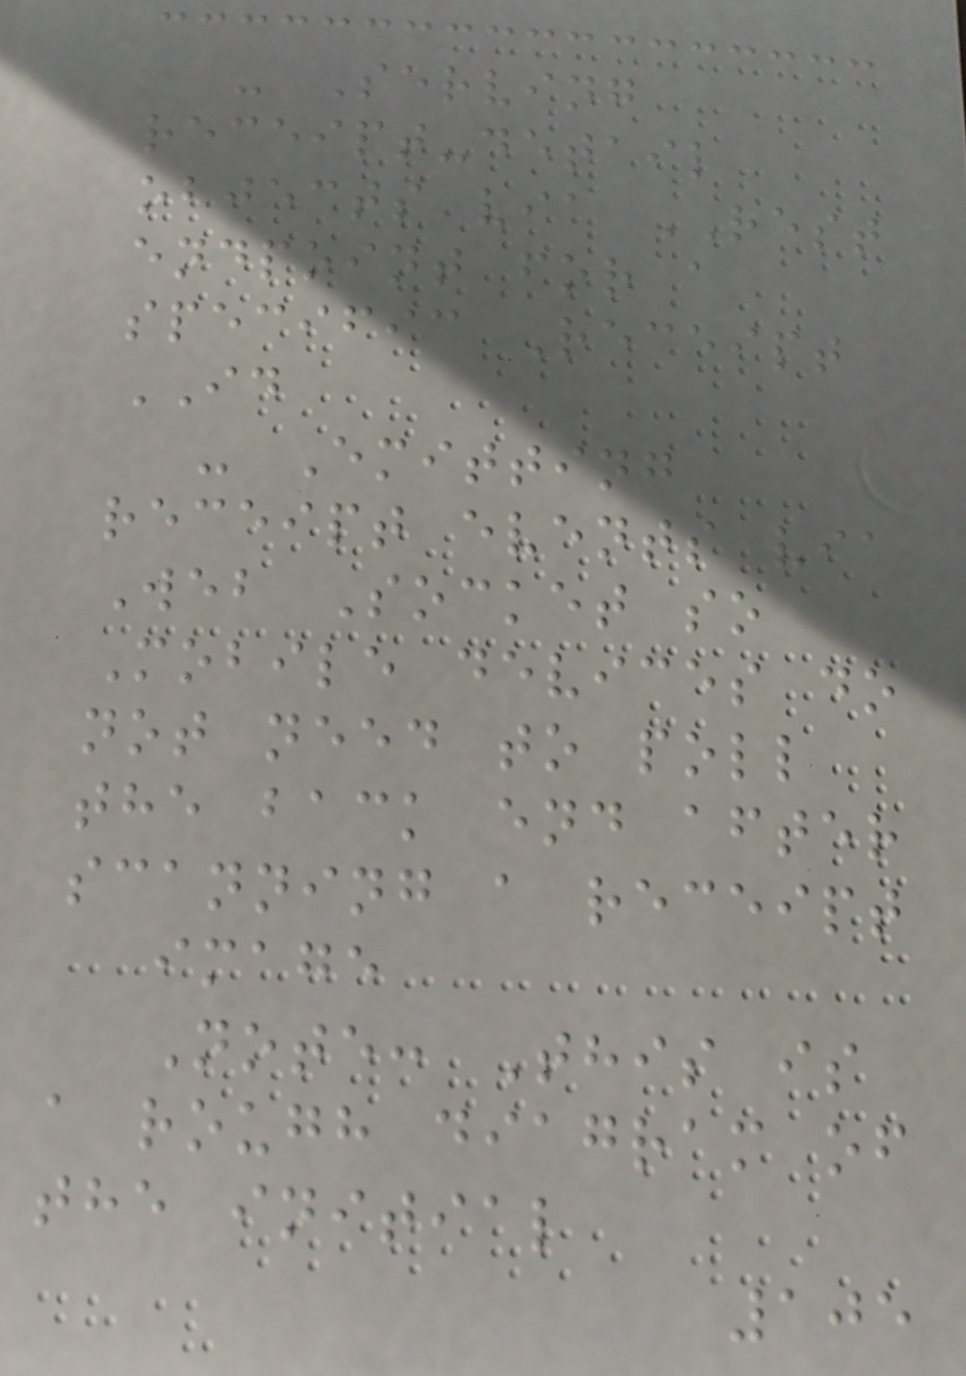- Serving
receipt-detail
objects via REST
endpoint for a
specific Receipt
ID
- Emitting
receipt events via
Web Socket so
Mobile devices do
not need to poll
the back end after
scanning a receipt
image
Note: This is
a rough diagram of
the initial
105
